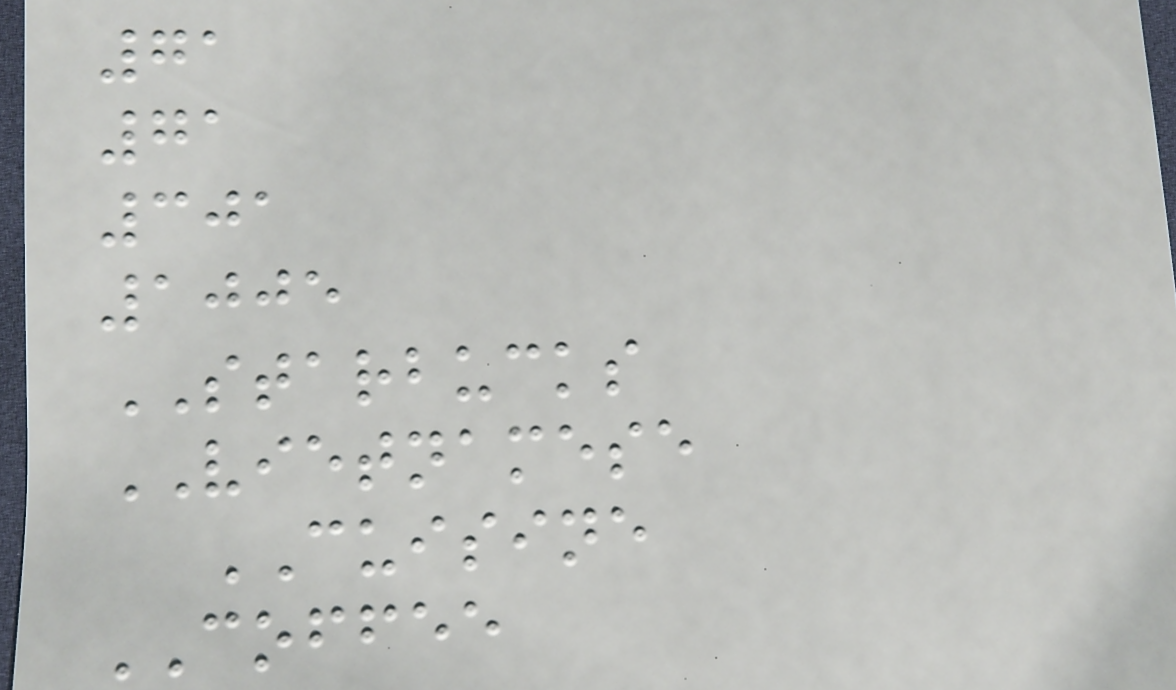71
71
301
1005
STARBUCKS
VIETNAMESE
CUISINE
COFFEE
